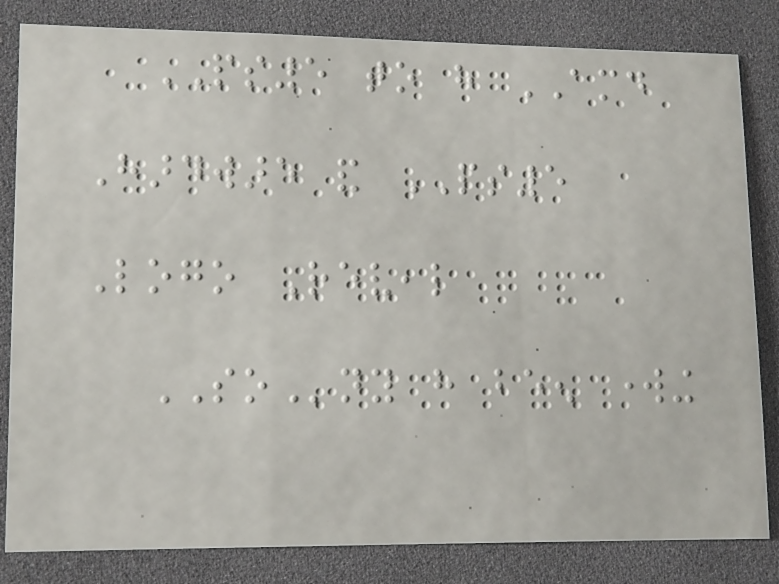PS5 to have AMD
Hardware and PS5
Logo Reveal
SOny have been working
